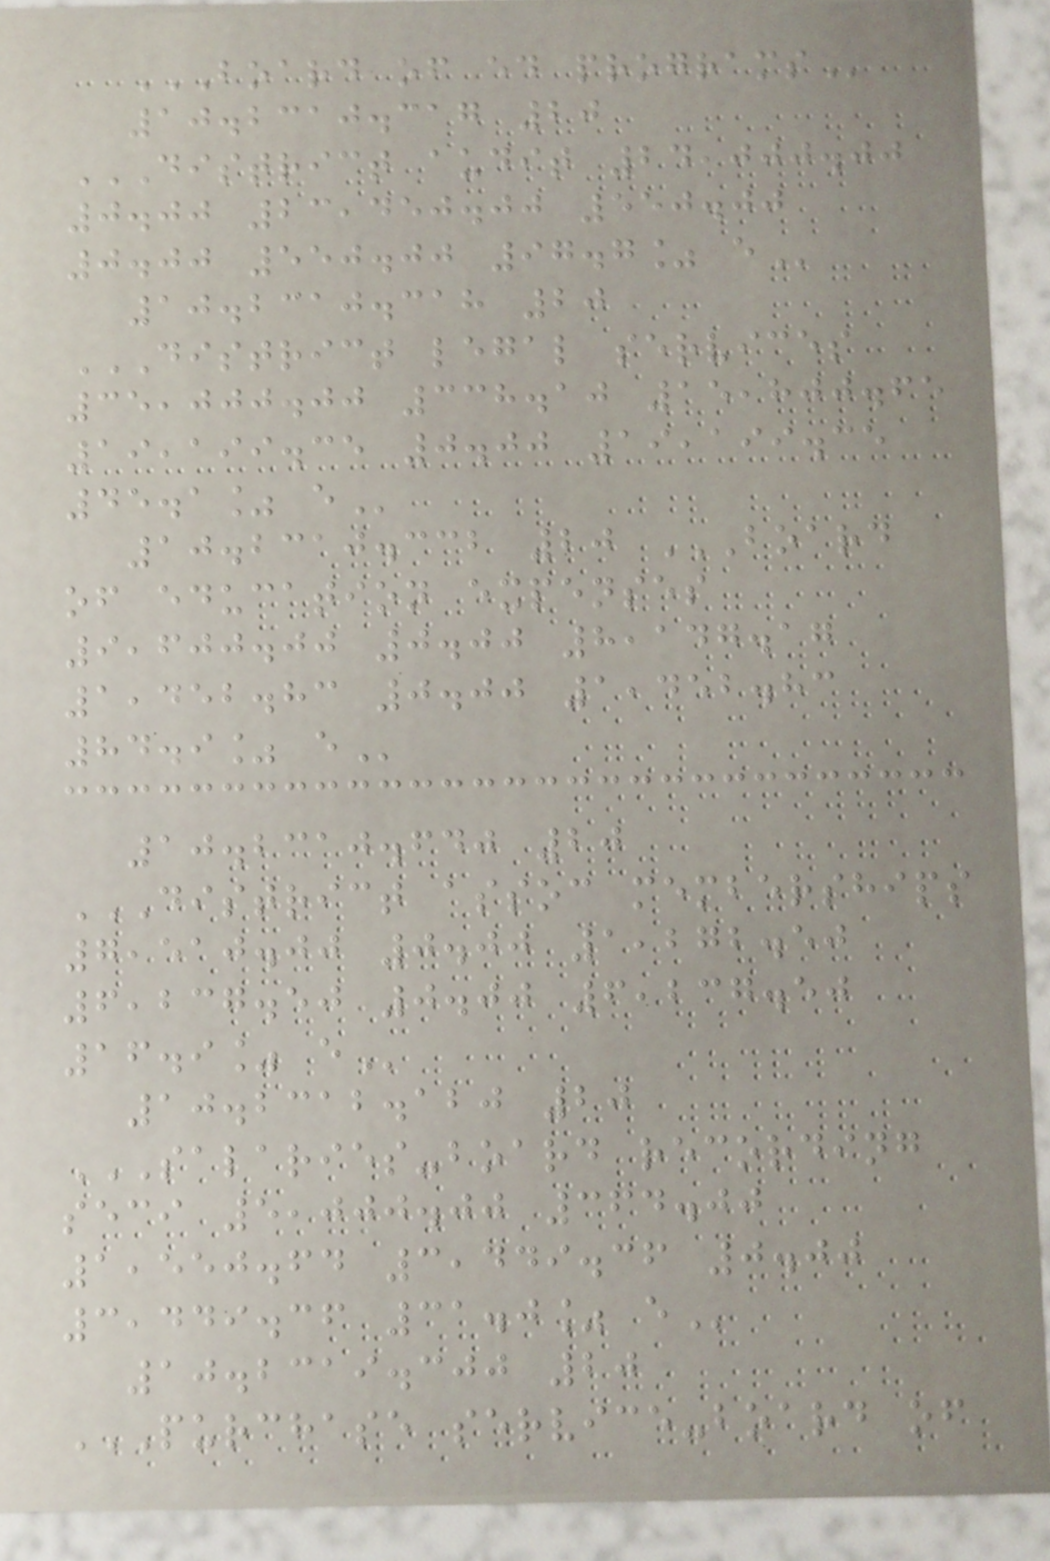BOARD OF ED PROGRAMS
10.2310.317 20
DISTRICT AUDIT 24,000.00
0.00 23,450.00 550.00
0.00 550.00 97.7% E
10.2310.318 20
DISTRICT LEGAL SERVICES
35,000.00 338.10 15,800.65
19,199.35 0.00 19,199.35
45.1% E
10.2310.332 20 BOARD
OF EDUCATION EXPENSES
9,600.00 0.00 8,147.17
1,452.83 0.00 1,452.83
84.9% E
10.2310.640 20
DISTRICT ASSOC MEMBERSHIPS
7,510.00 0.00 1,272.50
6,237.50 0.00 6,237.50
16.9% E
10.2312.120 20
SALARIES-BOARD RECORDING
SECI 5,000.00 364.00
1,550.64 3,449.36 0.00
3,449.36 31.0% E
10.2319.300 20
PURCHASE SERVICE-BOARD OF
